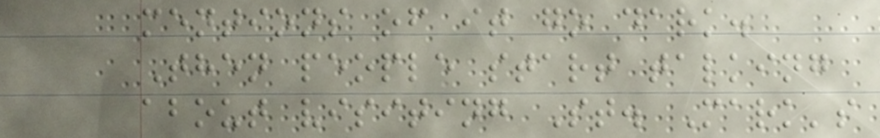mentions of it go dark.
Then people start talking
about visiting St. Mark's
